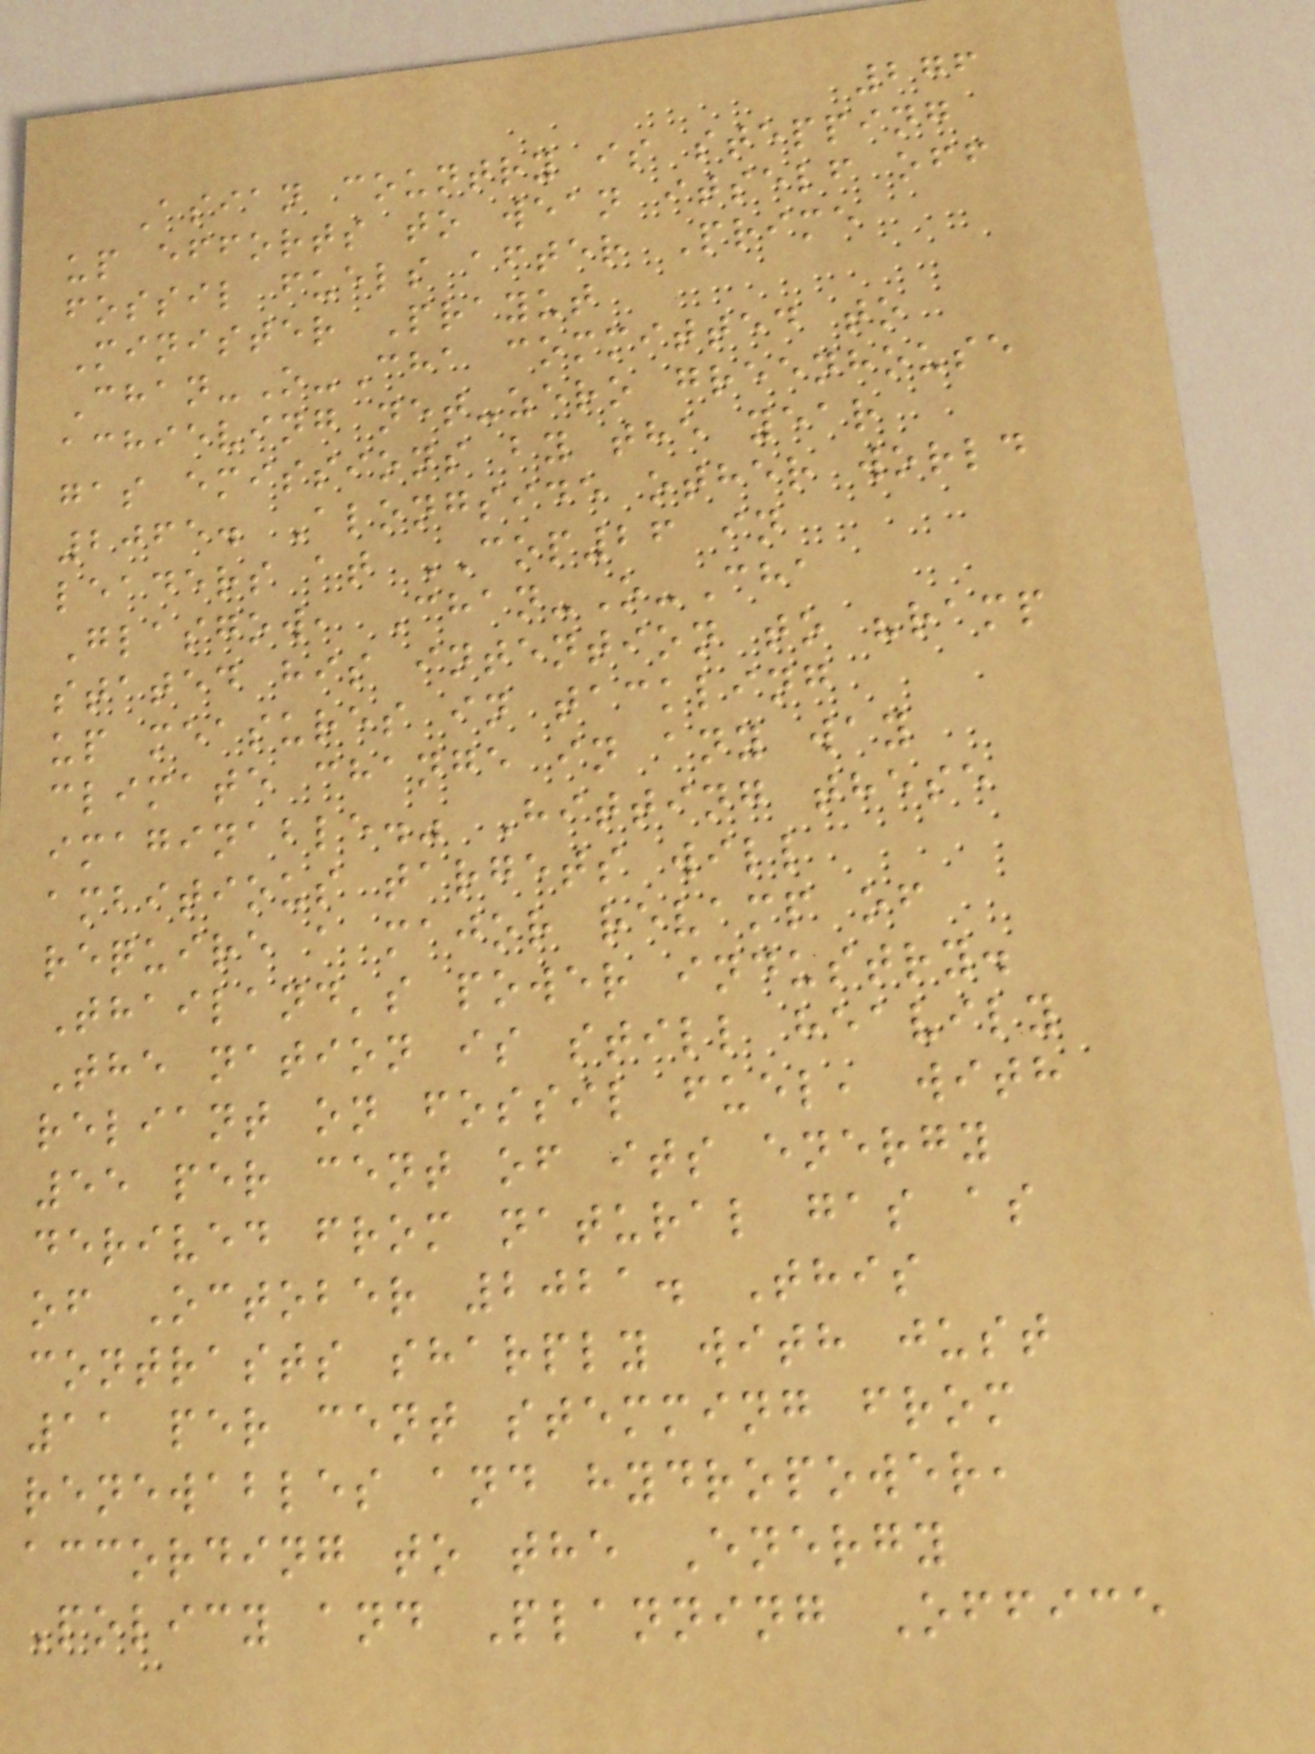276
Asian country is stepping
up efforts to wean itself off
fossil fuels after Prime
Minister Prayut
Chan-O-Cha committed to
achieving net-zero greenhouse
gas emissions by the year
2065. Alongside other world
leaders at COP26 in
Glasgow, Chan-O-Cha
stated his intention to "ramp
up measures in tackling
climate change in any way
imaginable." Hitting these
ambitious targets will
require a major revamp of
Thailand's power industry.
The nation is still heavily
reliant on fossil fuel, with
55 per cent of its energy
derived from natural gas as
of October 2021. This
contrasts sharply with just
11 per cent stemming from
renewables and hydropower,
according to the Energy
Policy and Planning Office
